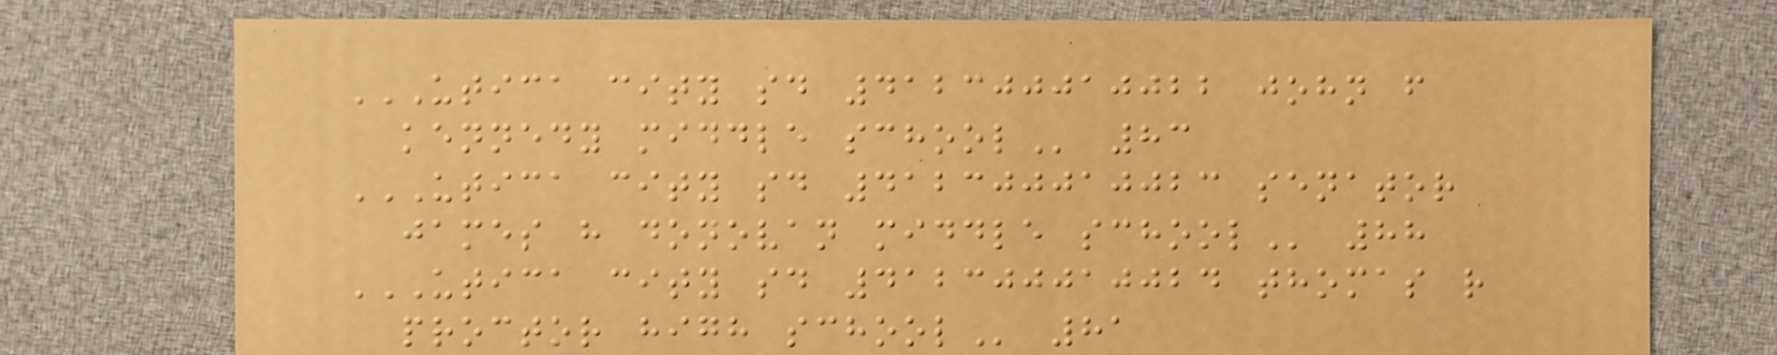UTICA CITY SD 412300010022 JOHN F
KENNEDY MIDDLE SCHOOL 83
UTICA CITY SD 412300010023 SENATOR
JAMES H DONOVAN MIDDLE SCHOOL 88
UTICA CITY SD 412300010024 THOMAS R
PROCTOR HIGH SCHOOL 81
